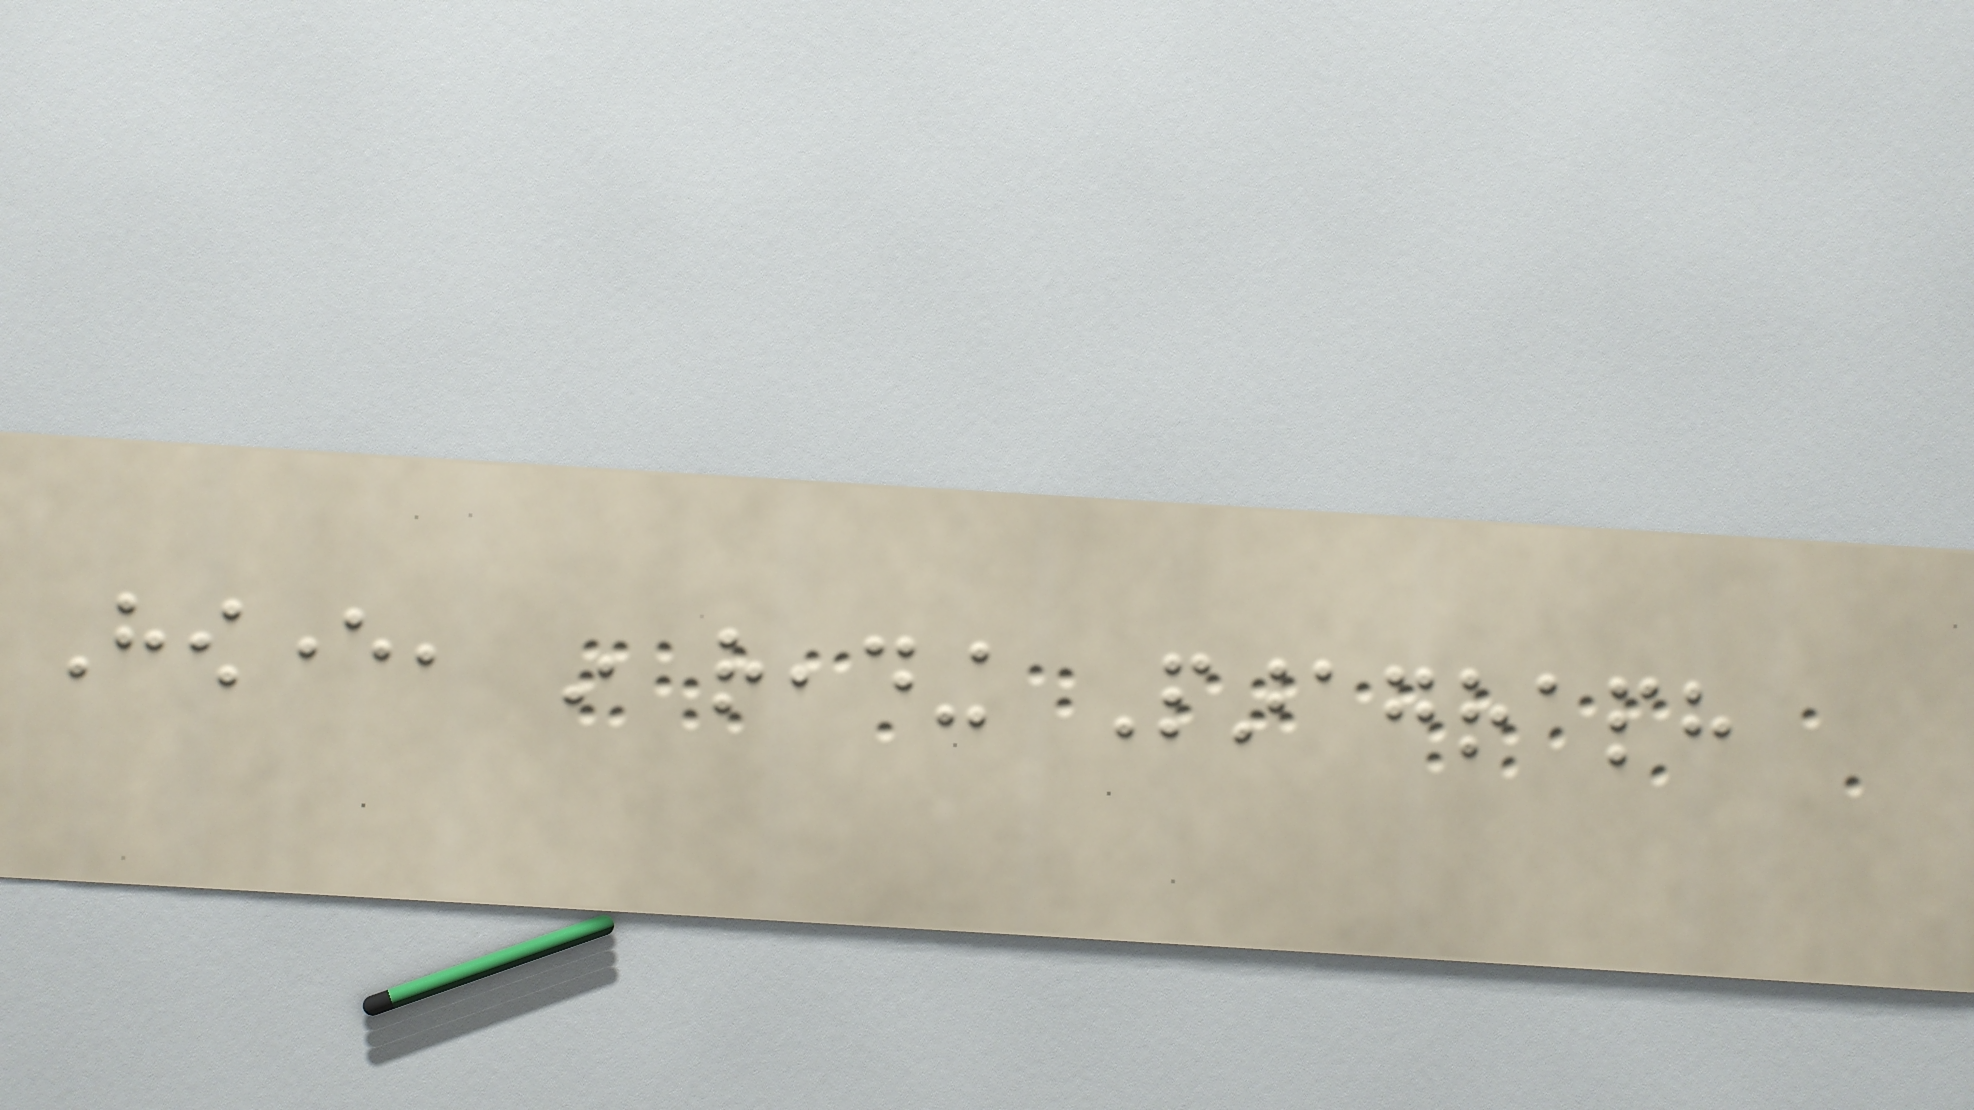However, in reading Paragraph
